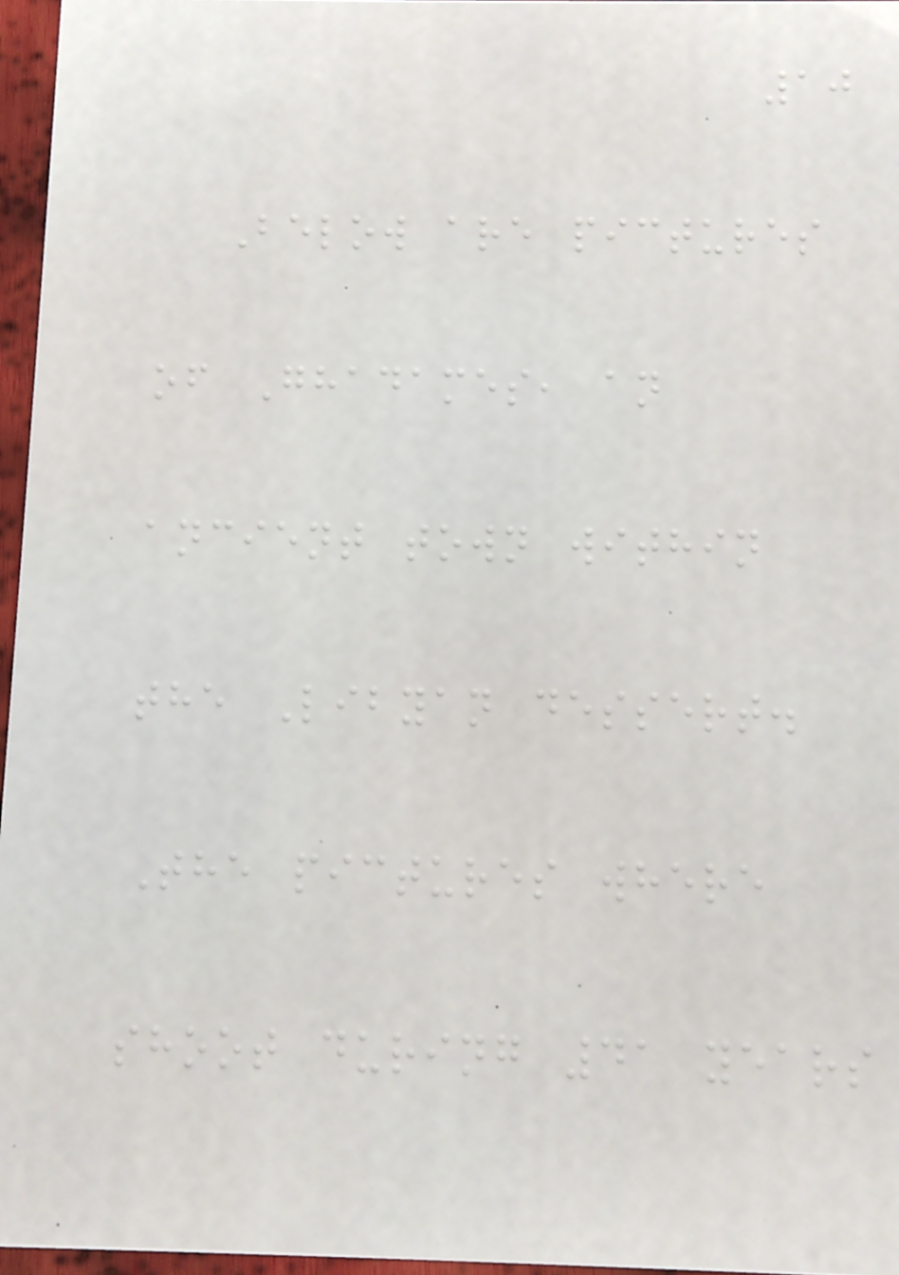10
Below are pictures
of Ghadames, an
ancient town within
the Libyan dessert.
The pictures where
shoot during 41 years
